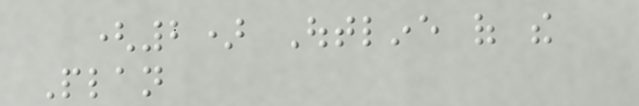(2) Outline of the
Plan
